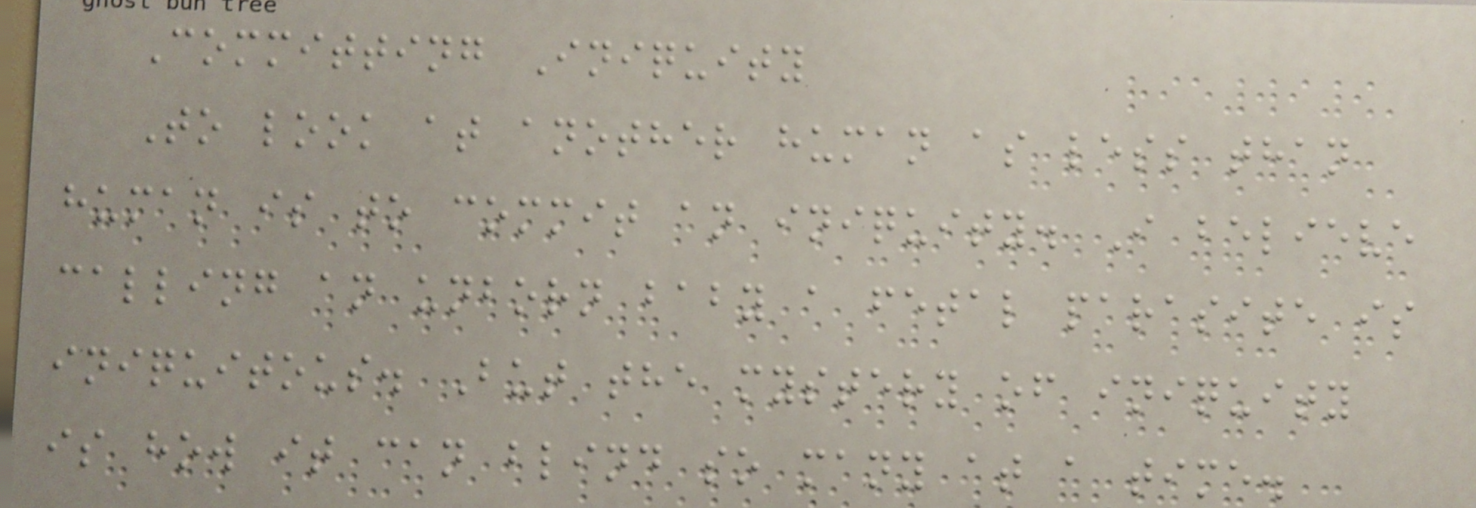Committing Iniquity
To look at another human as less than
human is to commit an iniquity. I believe
calling an unborn baby a fetal parasite is
iniquitous. But the mystery of iniquity
is how it can blind so many at a time.
